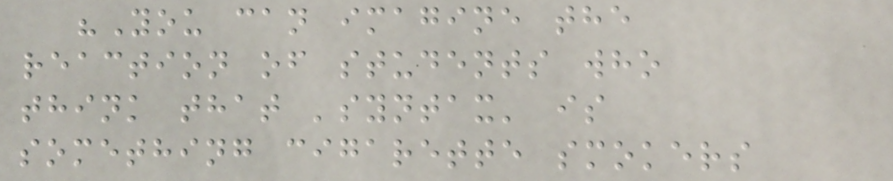"You can imagine the
reaction of students who
think that 'syntax' is
something cigarette smokers
